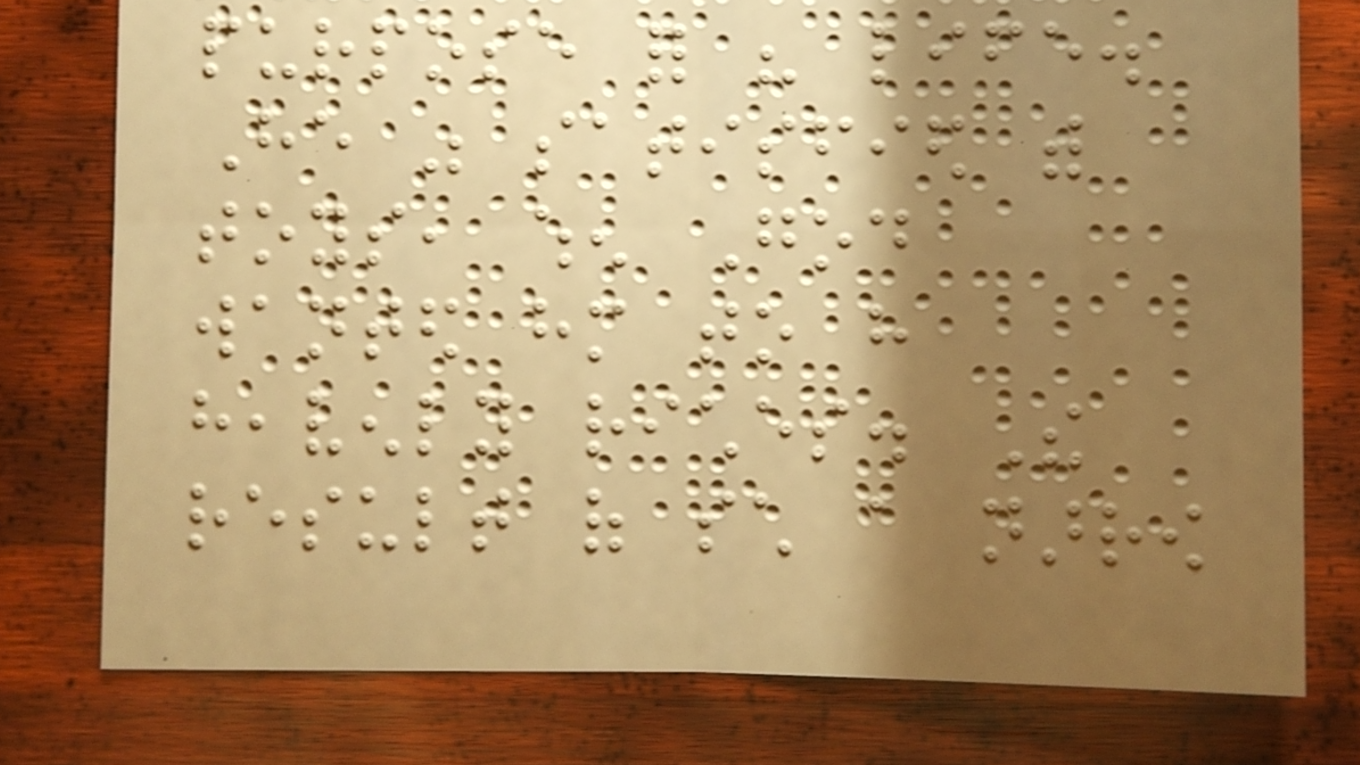purpose for his life.
He was satisfied with
toys, when God
wanted him to have
heavenly riches. The
result of such a narrow
